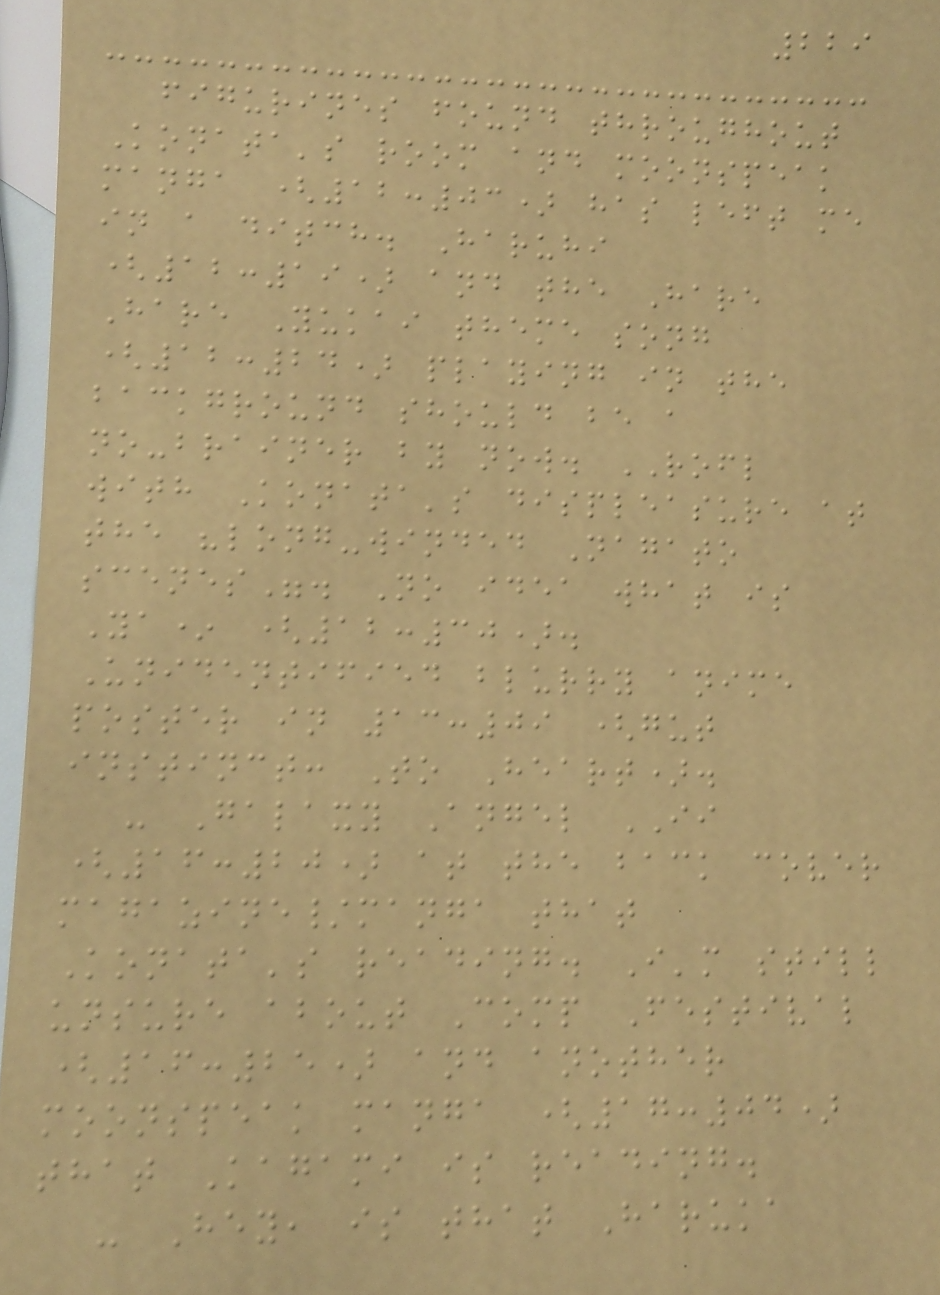229
figurines found throughout
Konata's room and moonspeak
manga (12:03) has left me
in a ditch. Haruhi
(12:19) and the Hare
Hare Yukai theme song
(12:24) playing in the
background should be a
no-brainer by now. ROFL
with Konata's displeasure at
the "long-winded Nagato
scenes". No idea what is
Ya* (12:30).
Unidentified blurry anime
poster in 13:09 (gut
instinct: To Heart).
- Galaxy Angel II
(16:20) at the back cover
magazine/manga that
Konata's reading. I'm still
unsure about Comp Festival
(16:25) and another
moonspeak manga (17:04)
that Kagami is reading.
- Hey, is that Haruka
